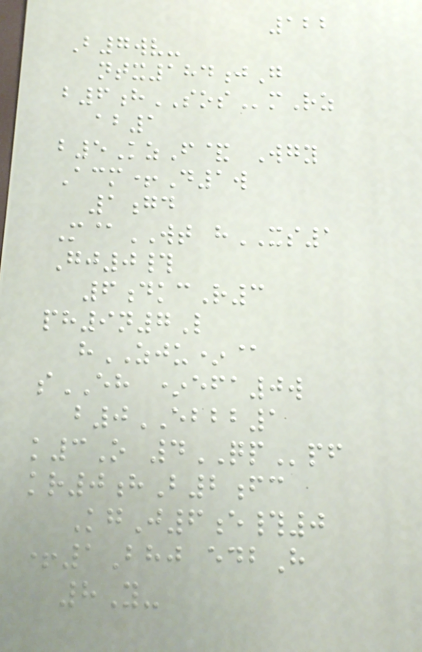122
B7wv-
ntx184jG
b6hSOSmRz
ab1
b5KzF& Wgy
Acm+D1w
1gd
M@WT hXS1
Gj0#
6dkcR3
ph9n7L
hZJU*@
sEH *efa0w
b0EBBB1
k3O 4QPpf
kr0hB2fc
KgJ6e#0
+1Bhj edbH
8Y-
